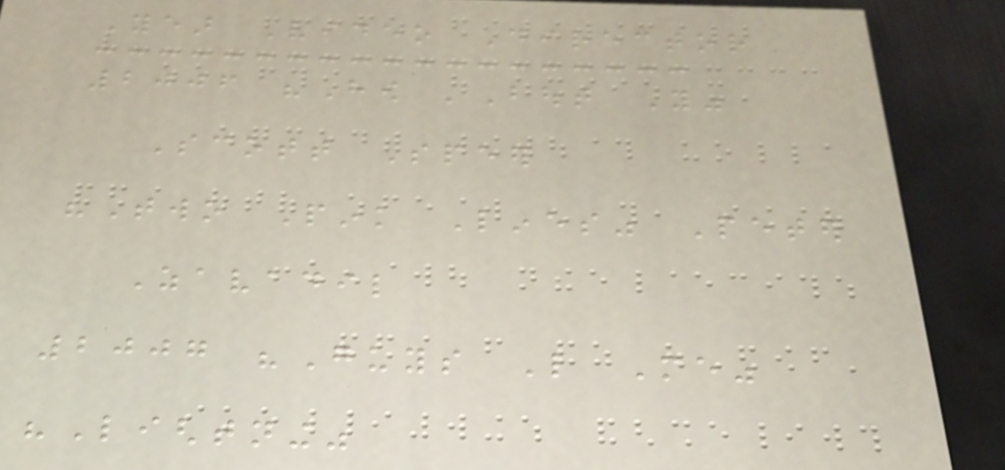Year Video Director
2006 "How 'Bout You"
Scott Speer
"Two Pink Lines" Peter
Zavadil
2007 "Guys Like Me"
"Lightning"
